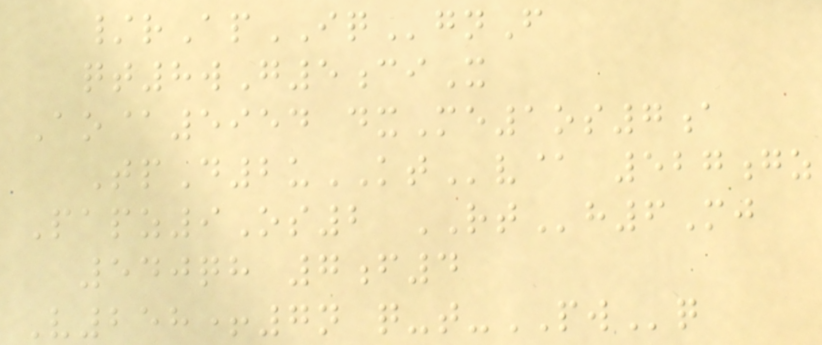/rApIQgnF
qt8wG5ciX
Ao@5954 dxMe1os7a
TpD2uKTv@ 527gz
Papz9Os2 RTh6Mj
540qh 7f4
V258+7n q-t-PWq
